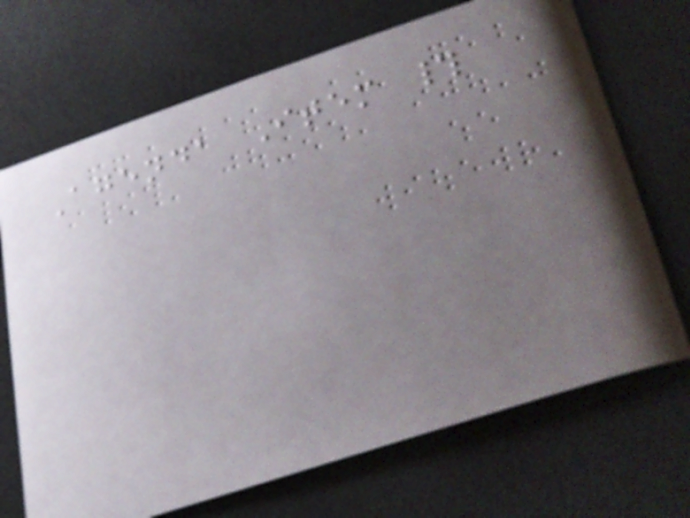Agenda Item #
